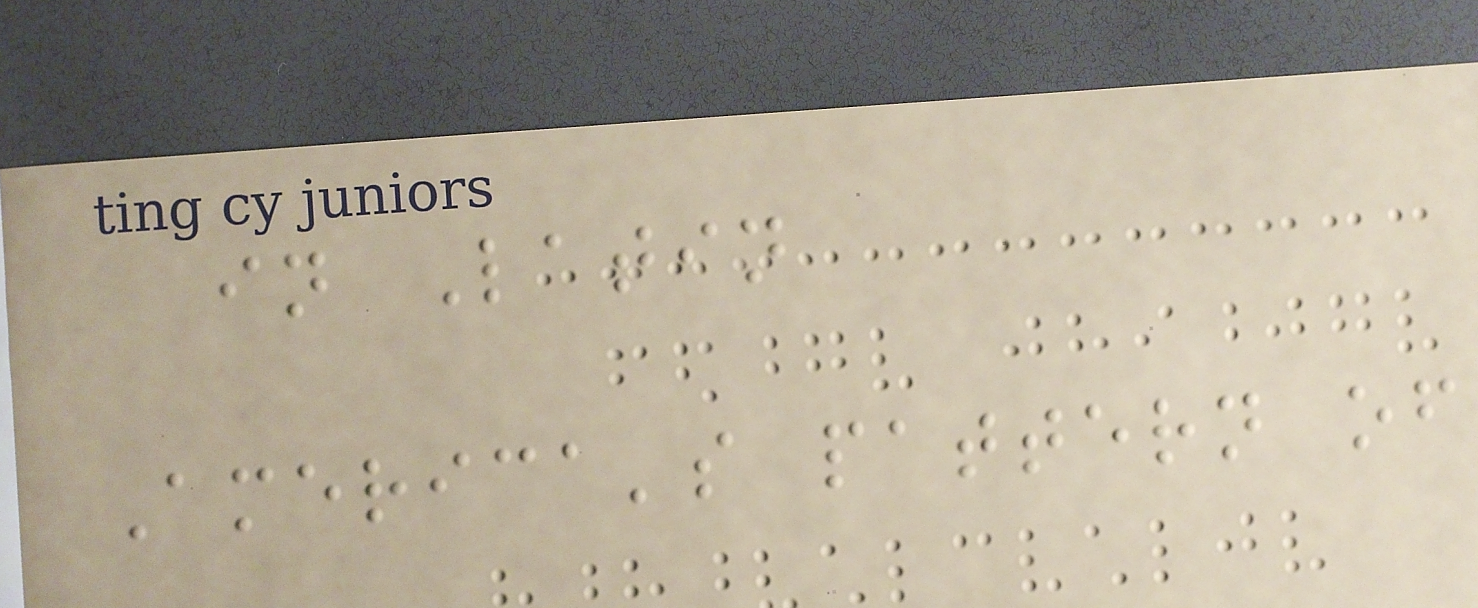in Latin
America's pattern of
